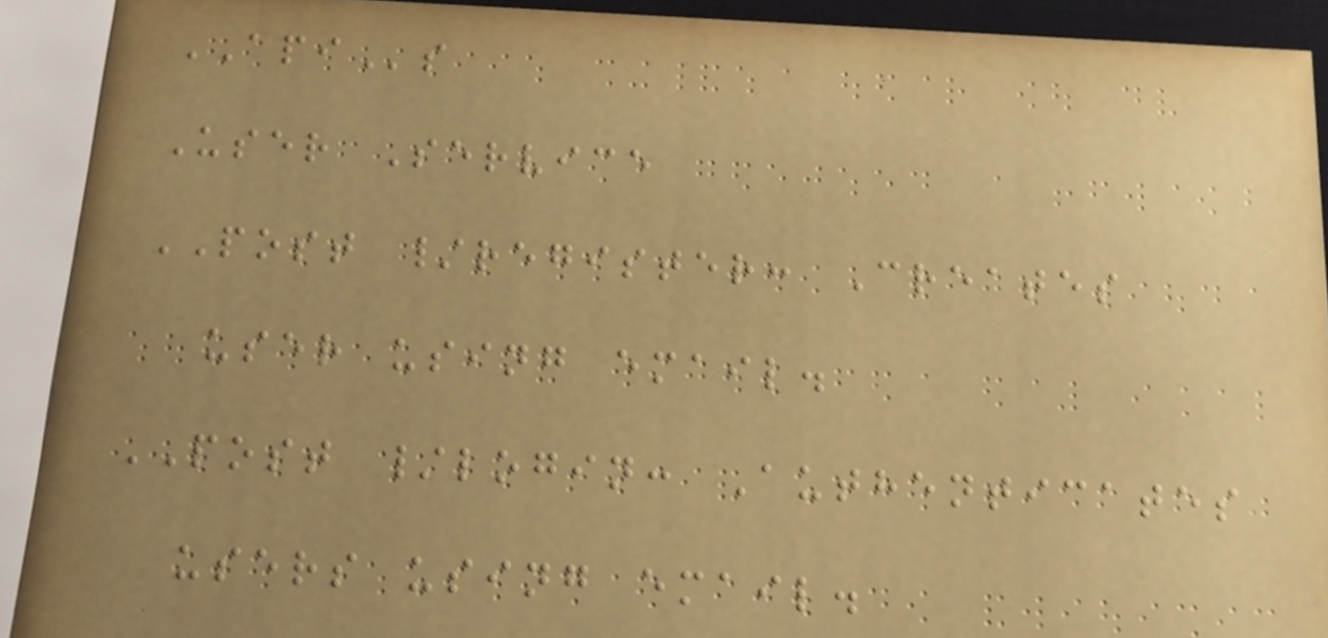APIs
User Service
POST /register: Creates
user using email.
POST /login: Authenticates
users using email.
